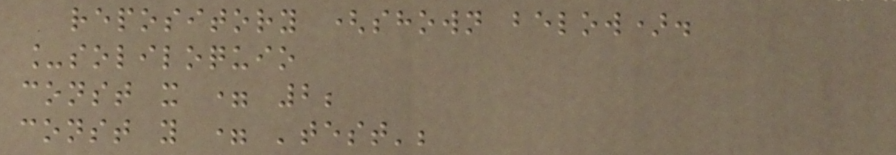repository (shown below).
_soliloquio
const x = 2;
const y = 'test';
